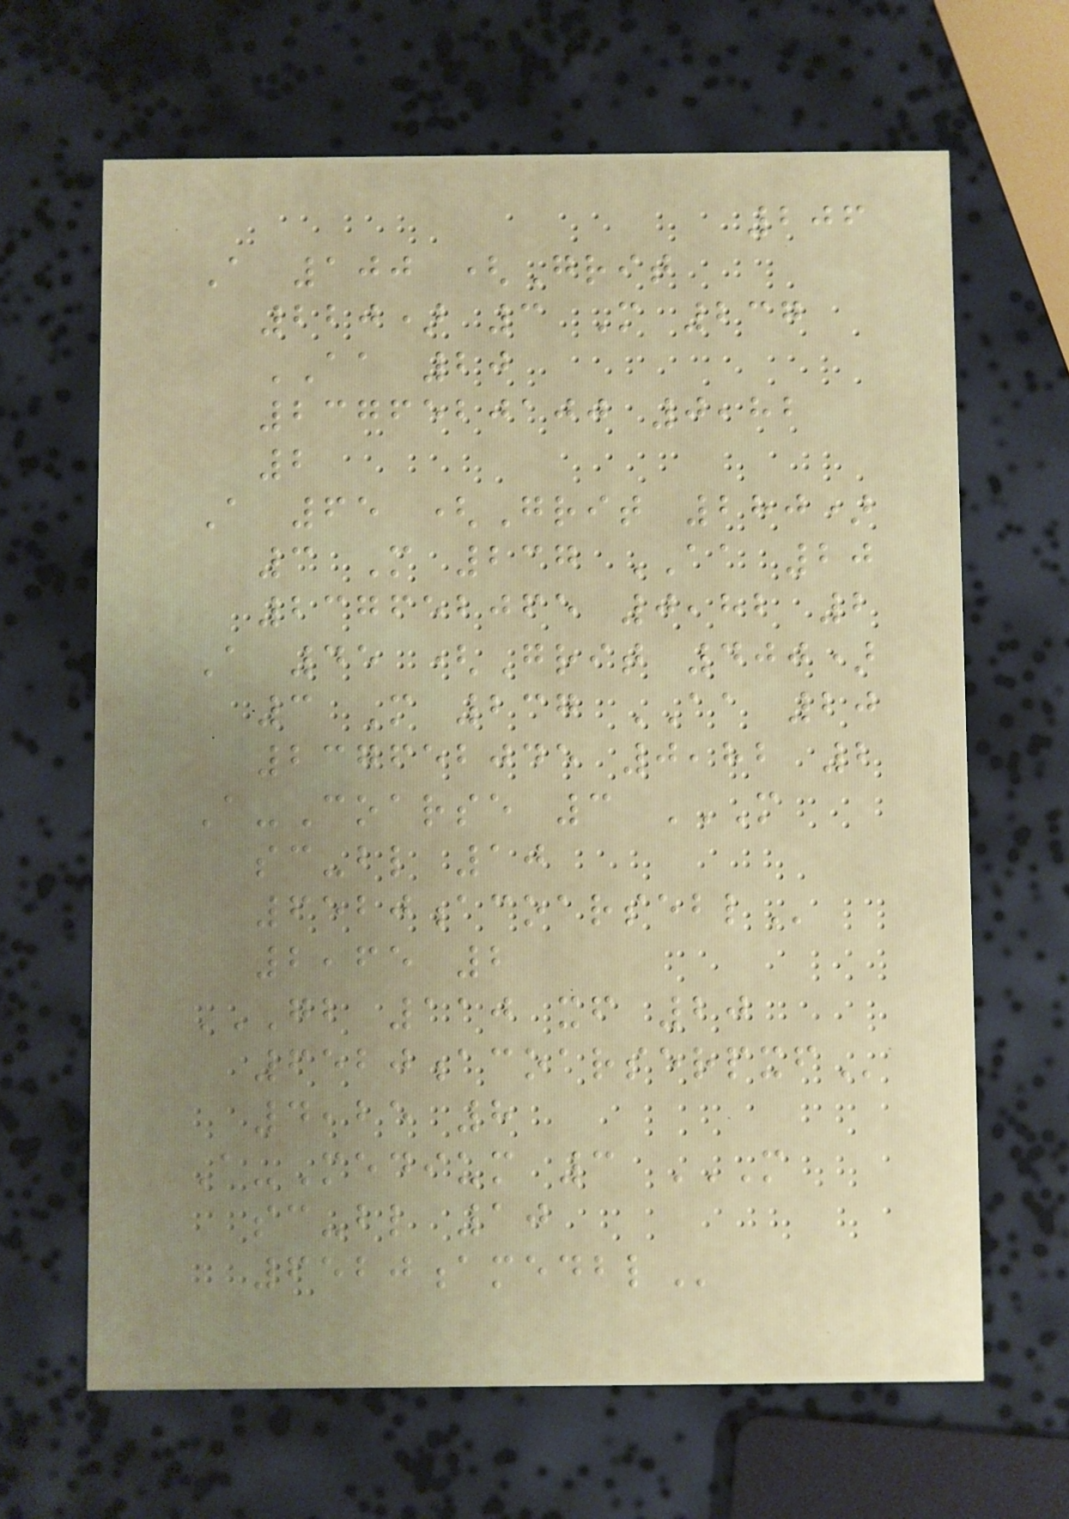206
A 100 (Grit
220) 3 M 237
AA 20
2376520100 0,82
2
A 65 (Grit 280)
3 M 237 AA 20
237652065 0,82 2
A 45 (Grit 400)
3 M 237 AA 20
237652045 0,82 2
A-Coarse 3 M
SC-BL 10
6520ACOARSEBL
2,65 2
GB 110 XF 20
6520ACOARSERPXF
4,25 8
A-Medium 3 M
SC-BL 10
6520AMEDBL
